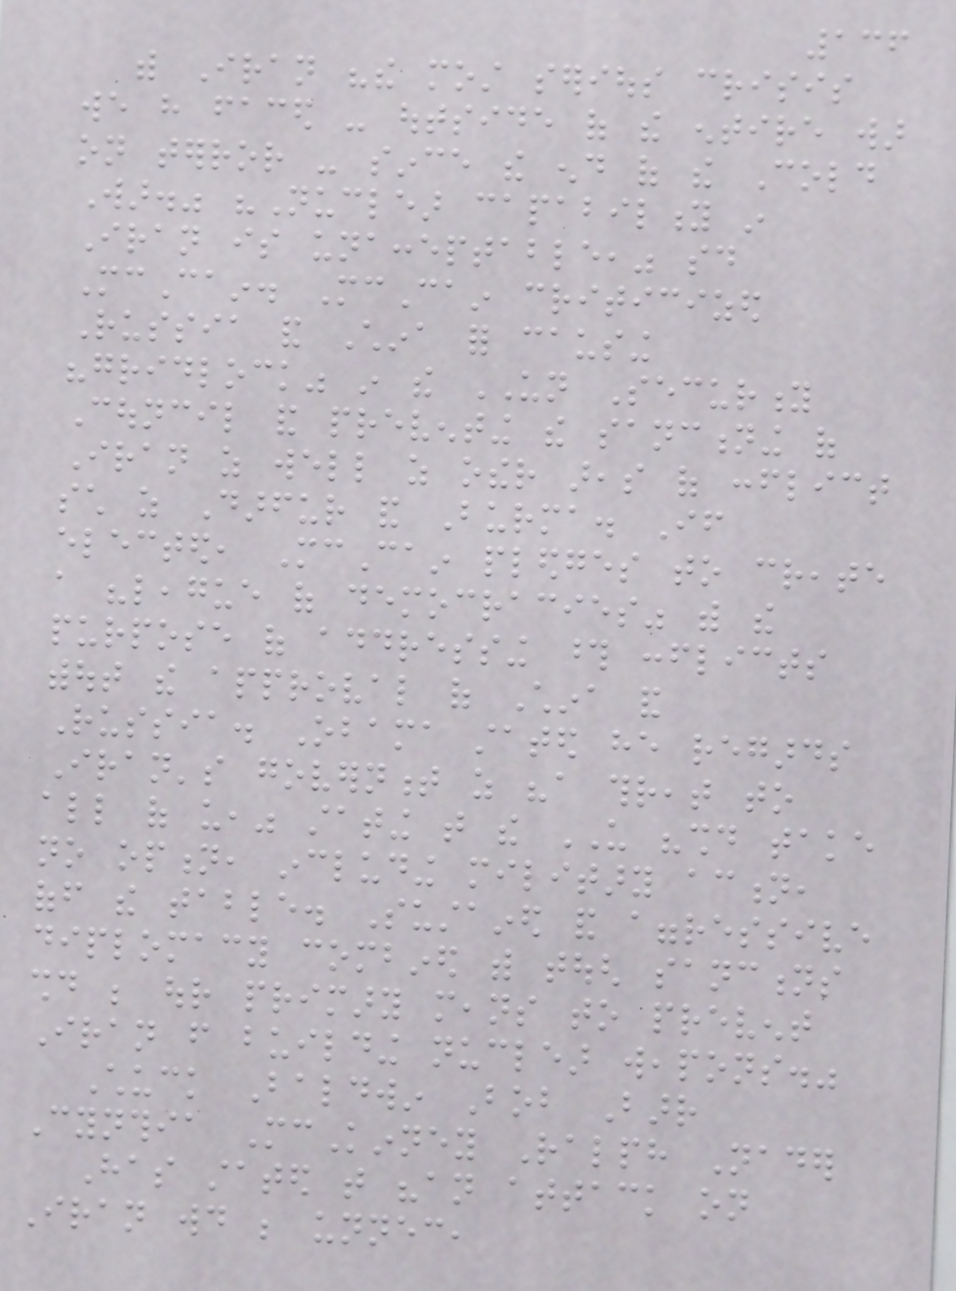136
with Iran "the most serious crisis
we have faced - outside of the entire war
on terror - since the end of the Cold
War." "Nuclear capability in
Iran is unacceptable," said
McCain. McCain criticized
Russia and China for causing
"gridlock" in the UN Security
Council and preventing the sanctioning of
Iran as well as other areas of conflict
such as Darfur and Burma. If
elected, McCain pledges to create
a "league of democracies" with the
purpose of addressing those conflicts
without the approval of China and
Russia. Obama stated he regards
Iran's government as "a threat to
all of us," stating that the US "should take
no option, including military action,
off the table. Sustained and aggressive
diplomacy combined with tough sanctions
should be our primary means to prevent
Iran from building nuclear weapons."
Chuck Baldwin Bob Barr
Cynthia McKinney Ralph Nader
Has stated that "an attack on
Iran would be unnecessary,
